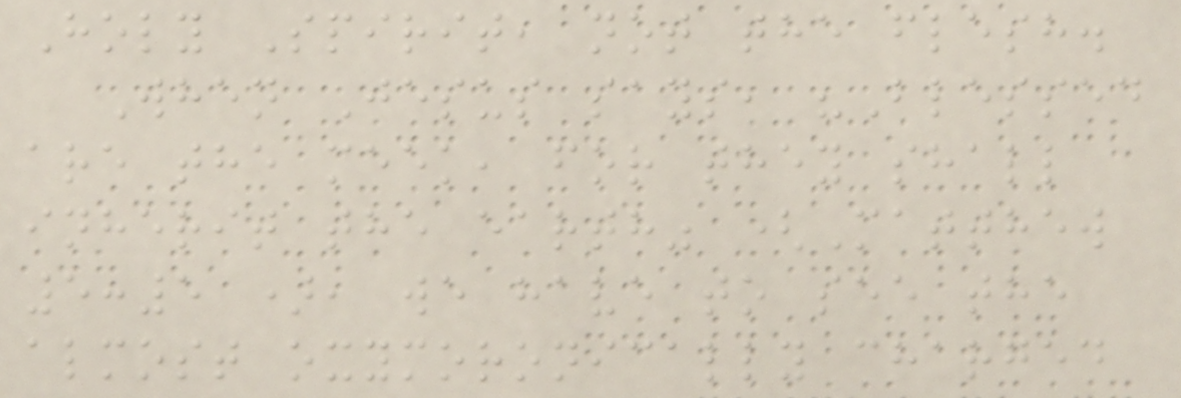Holy Spirit, not the flesh.
When Jesus says, "Blessed
are the meek, for they shall
inherit the earth" (Matthew
5:5 ), we have to see the
almost oxymoronically charged
